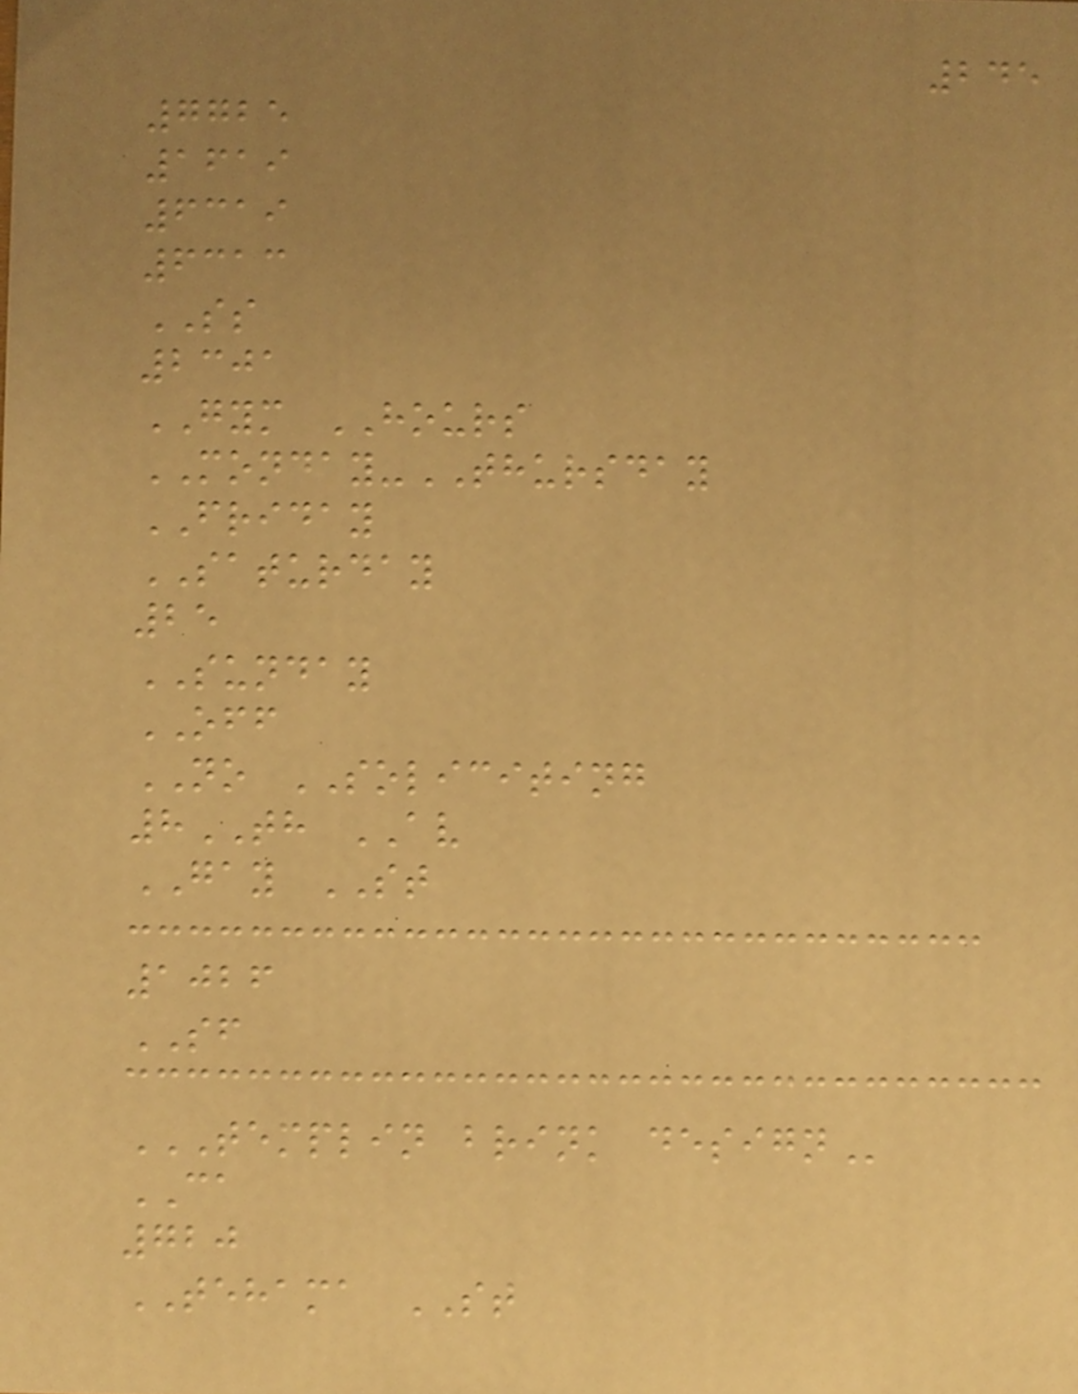245
7725
1619
6319
6313
SS
2301
GYM HOURS
MONDAY-THURSDAY
FRIDAY
SATURDAY
25
SUNDAY
OFF
NO SOLICITING
8TH AV
GAY ST
1026
SF
TEMPLIN BRINK DESIGN
CA
720
TEHAMA ST
